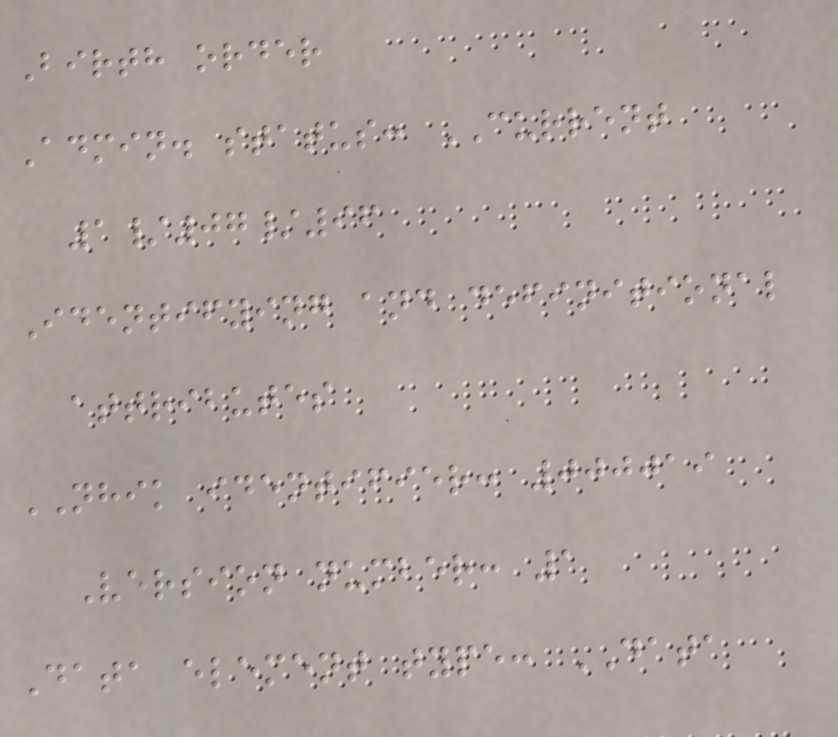Birth order
Admin. status: CURRENT
1/07/96
Identifying and definitional
attributes
NHIK identifier: 000019
Version number: 1
Data element type: DATA
